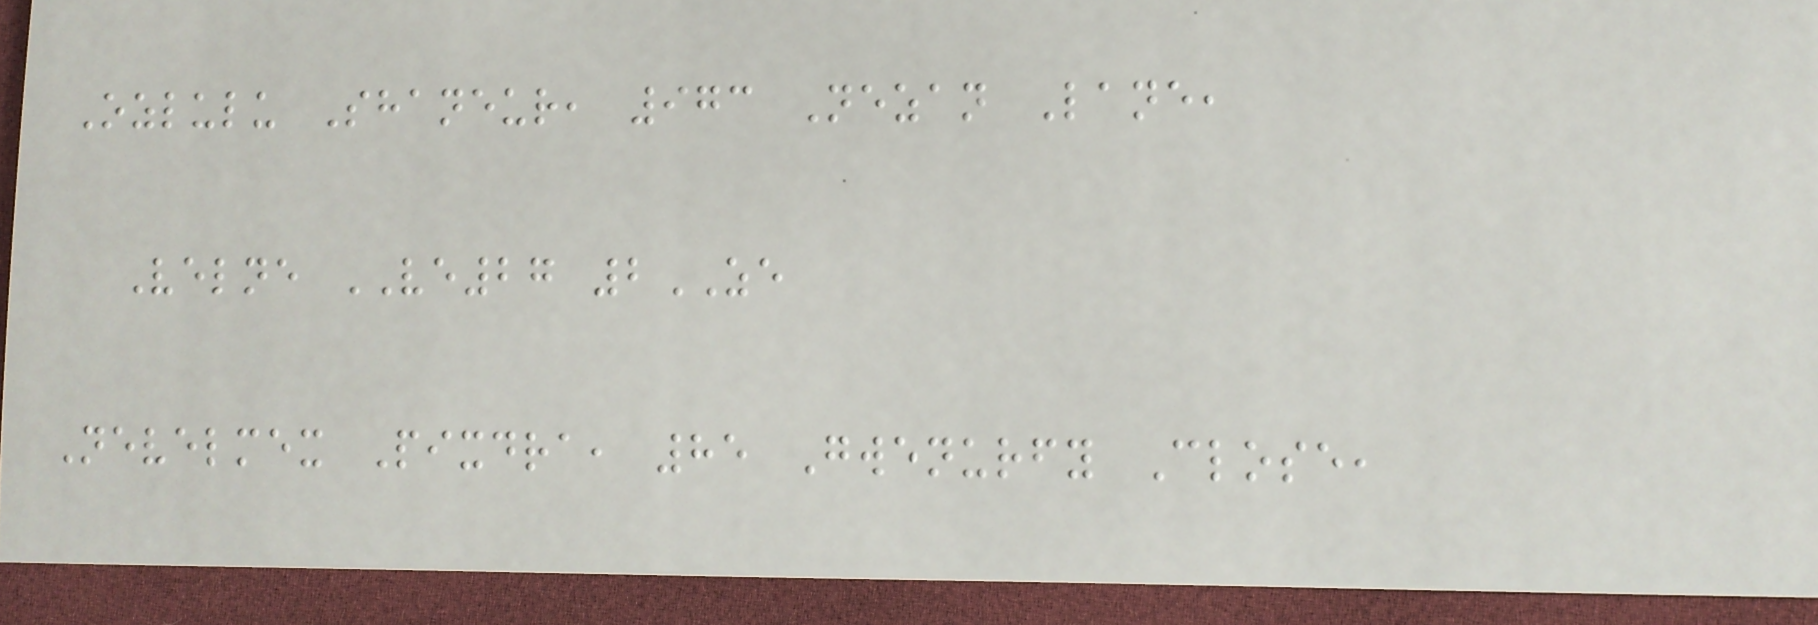Ozlulu Shaneur, 973 Nezan Lane,
Velne VE27 2ZE
Nevelmex Pixdra, 85 Gwenurfy Close,
